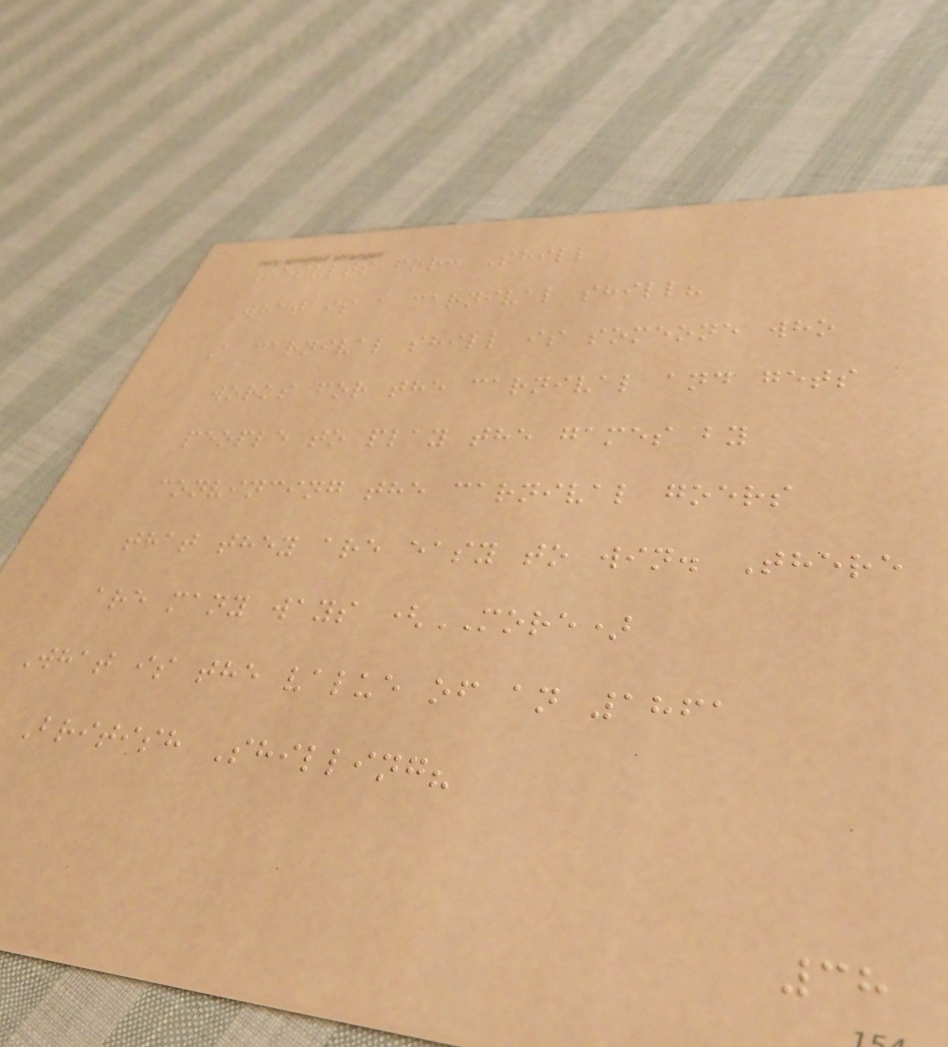Results for: Shill
What is a carnival shill?
A carnival shill is someone who
works for the carnival and gets
people to play the games by
convincing the carnival goers
that they are easy to win. There
are many ways (MORE)
What is the value of an 1861
British Shilling?
38
